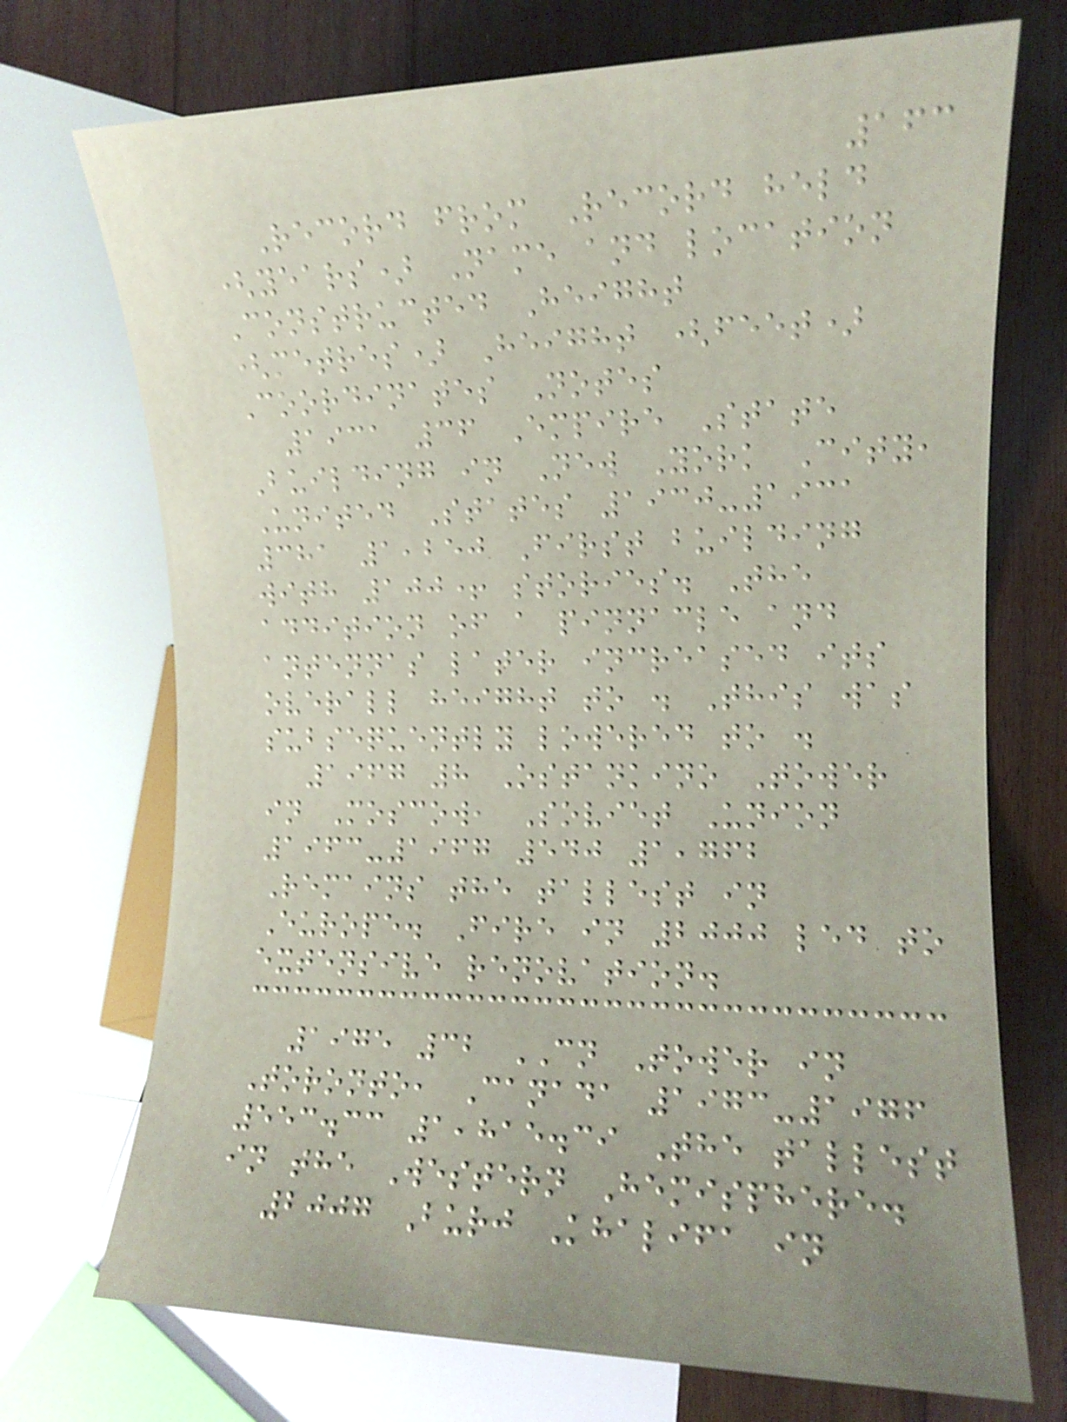163
Record from Record held
(years) Name and location
Constructed Height
(metres) Height (feet)
Coordinates Notes
1931 36 Empire State
Building in New York City,
United States 1930-1931
381 1,250 First building
with 100+ stories. The
addition of a pinnacle and
antennas later increased its
overall height to . This was
subsequently lowered to .
1967 8 Ostankino Tower
in Moscow, Soviet Union
1963-1967 540 1,762
Remains the tallest in
Europe. Fire in 2000 led to
extensive renovation.
1975 32 CN Tower in
Toronto, Canada 1973-1976
553.33 1,815.39 The tallest
in the Western Hemisphere.
2007 Burj Khalifa in
